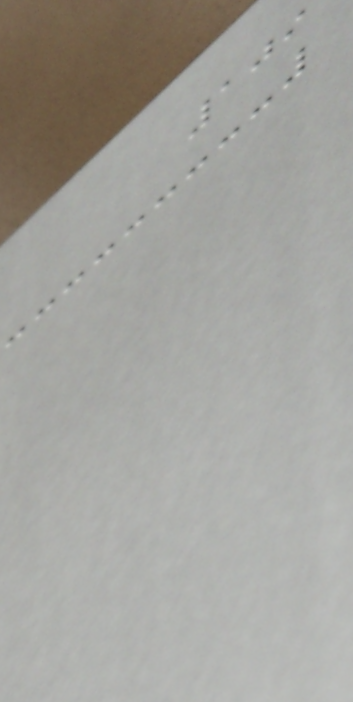109
